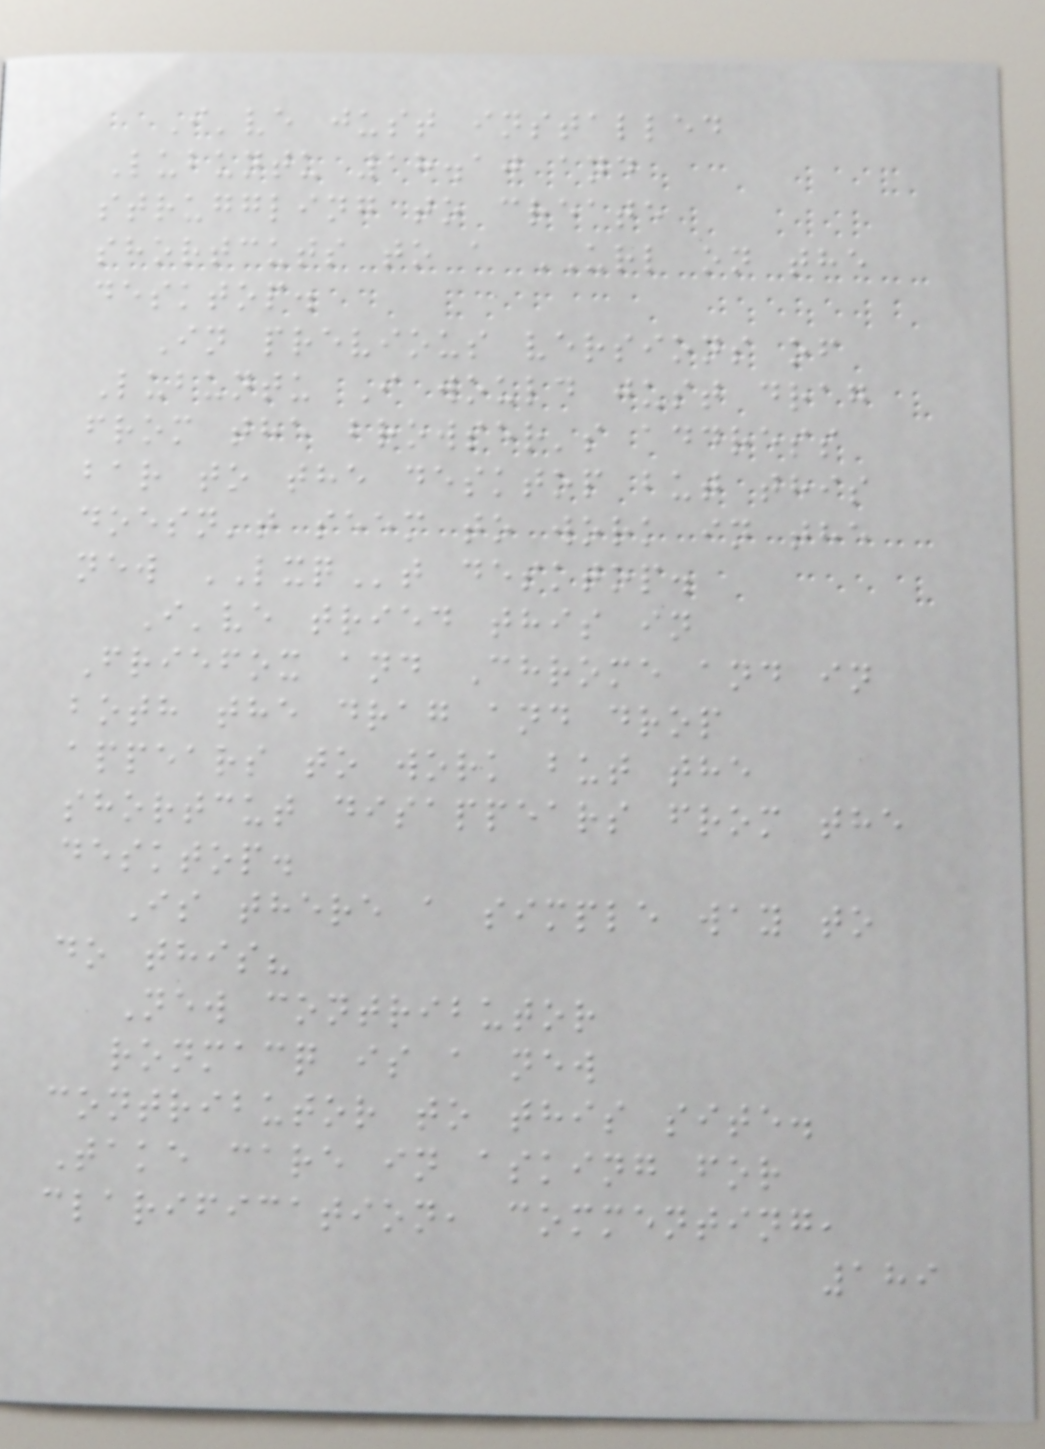I've just installed
Lubuntu 18.10 and
struggling to create
shortcuts to a URL on the
desktop.
In previous versions of
Lubuntu I would just drag
from the browser's address
bar to the desktop but this
doesn't seem to work in the
new LXQt desktop.
I've tried this in
Friefox and Chrome and in
both the drag and drop
appears to work but the
shortcut disappears from the
desktop.
Is there a simple way to
do this?
New contributor
ronmacq is a new
contributor to this site.
Take care in asking for
clarification, commenting,
189
